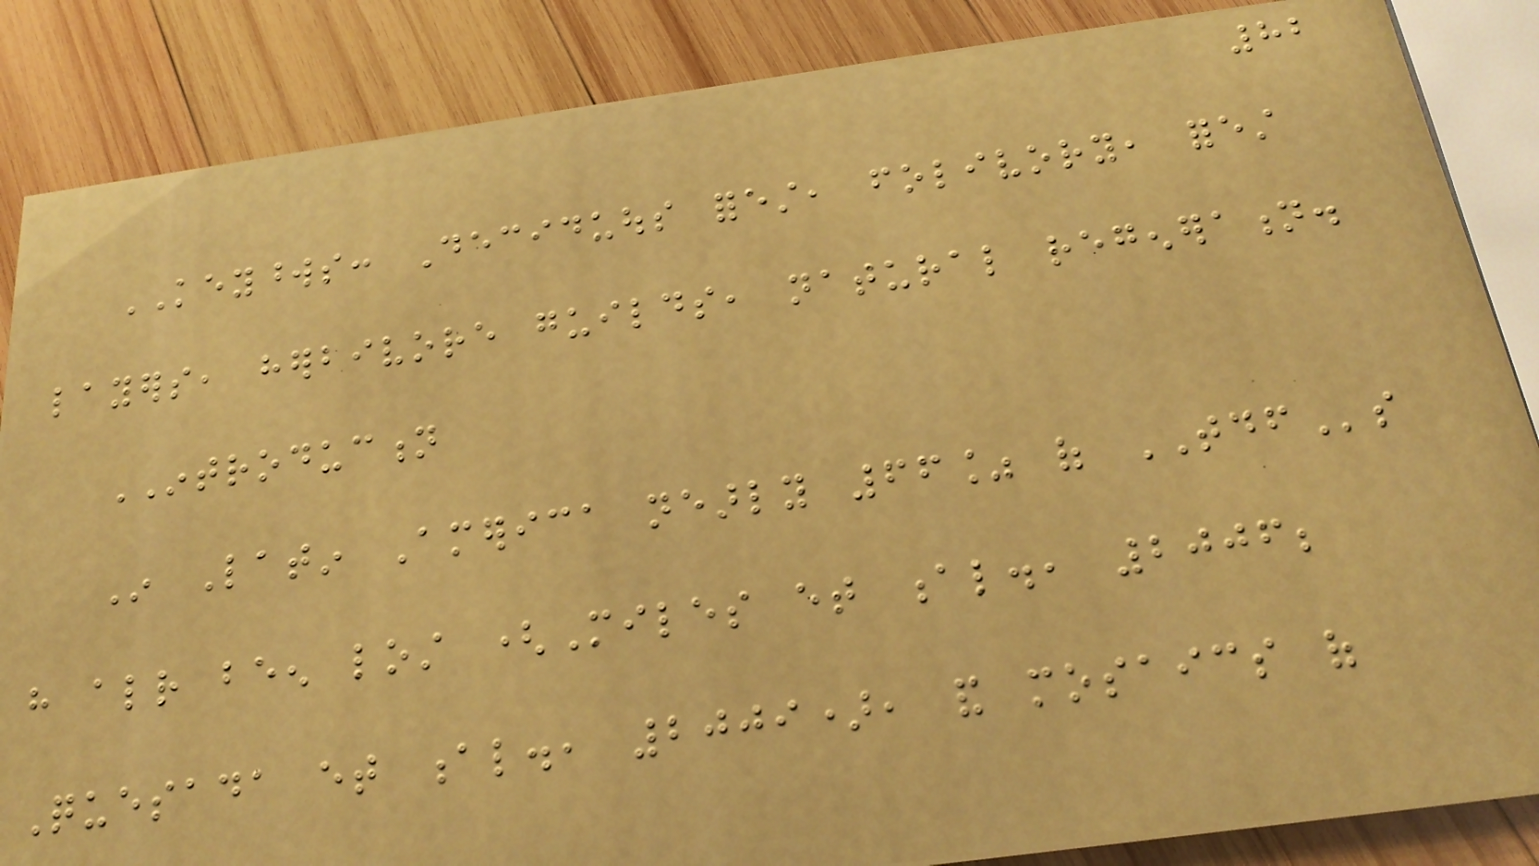82
KEYWORDS: Deciduous forest, folivory, forest
layers, herbivore guilds, natural regeneration.
INTRODUCTION
In Latin America nearly 66% of TDFs
have already been lost (Miles et al., 2006;
Quesada et al., 2009), and mosaics of
